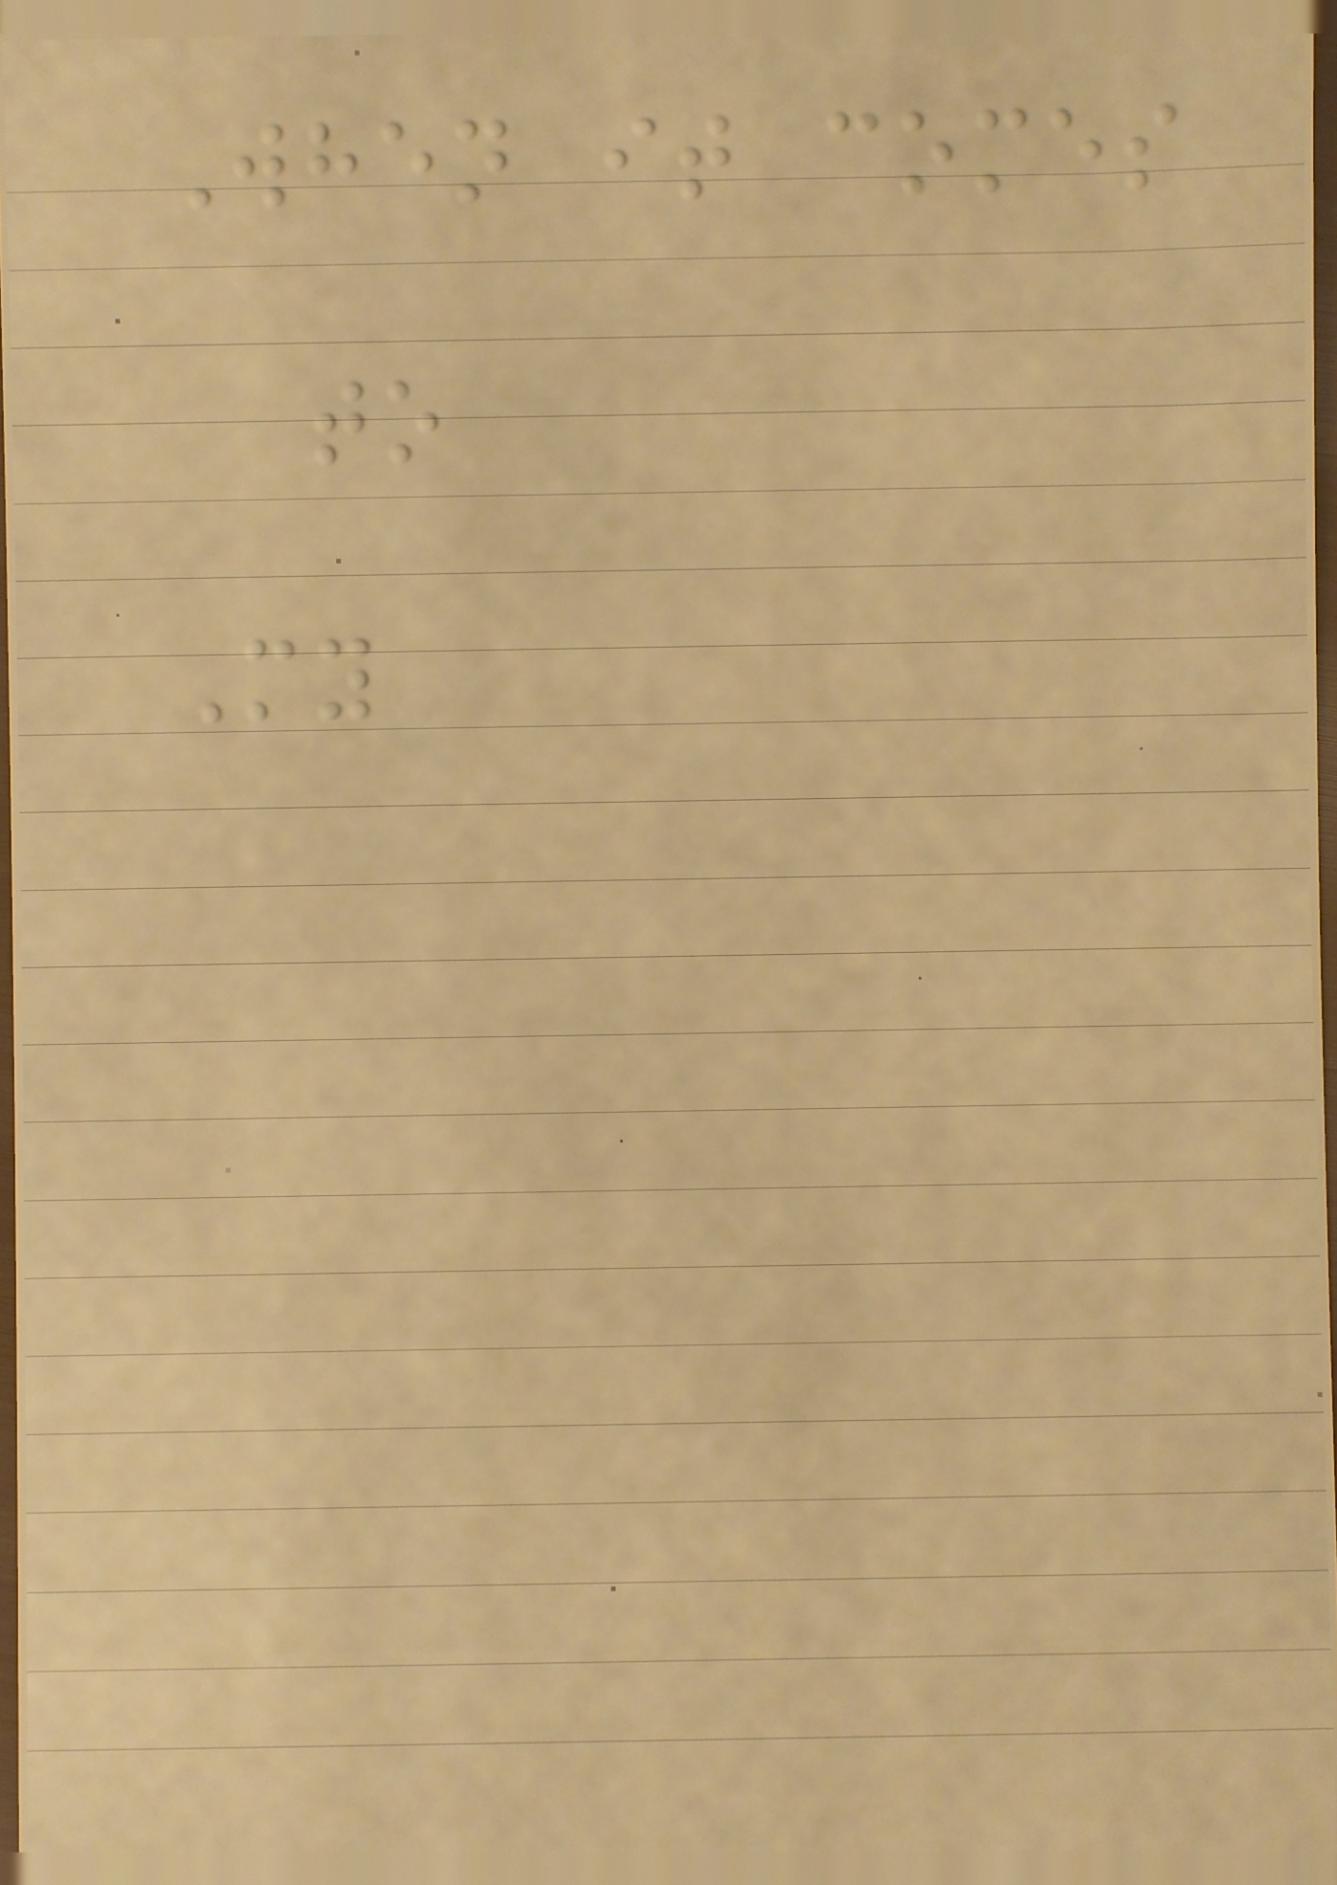When it comes
to
My
